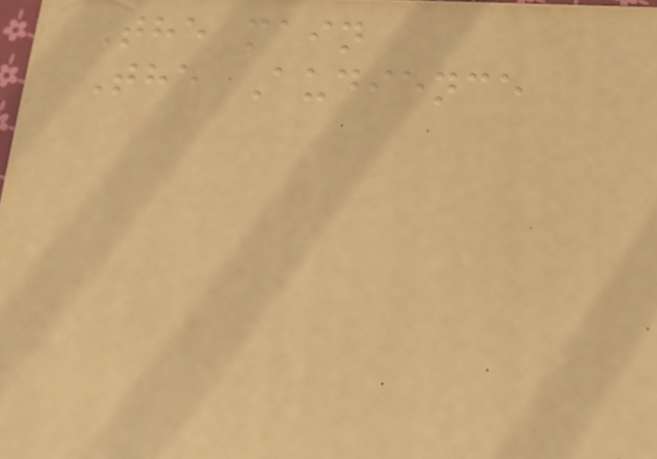The main
The Audience
